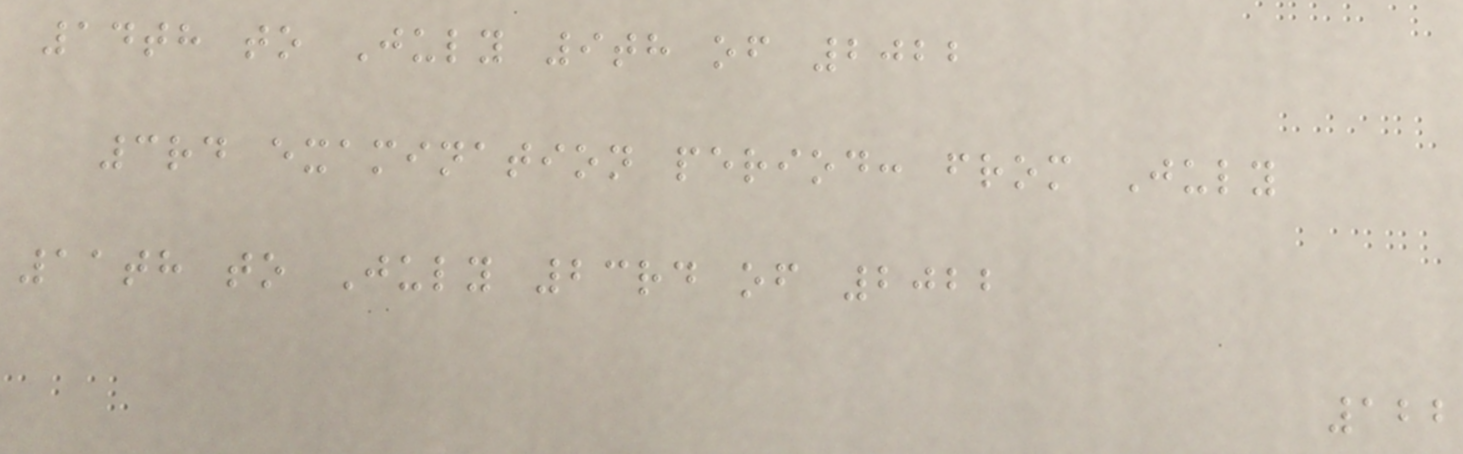14th to July 9th of 2022
3rd examination period: from July
11th to July 23rd of 2022
122
